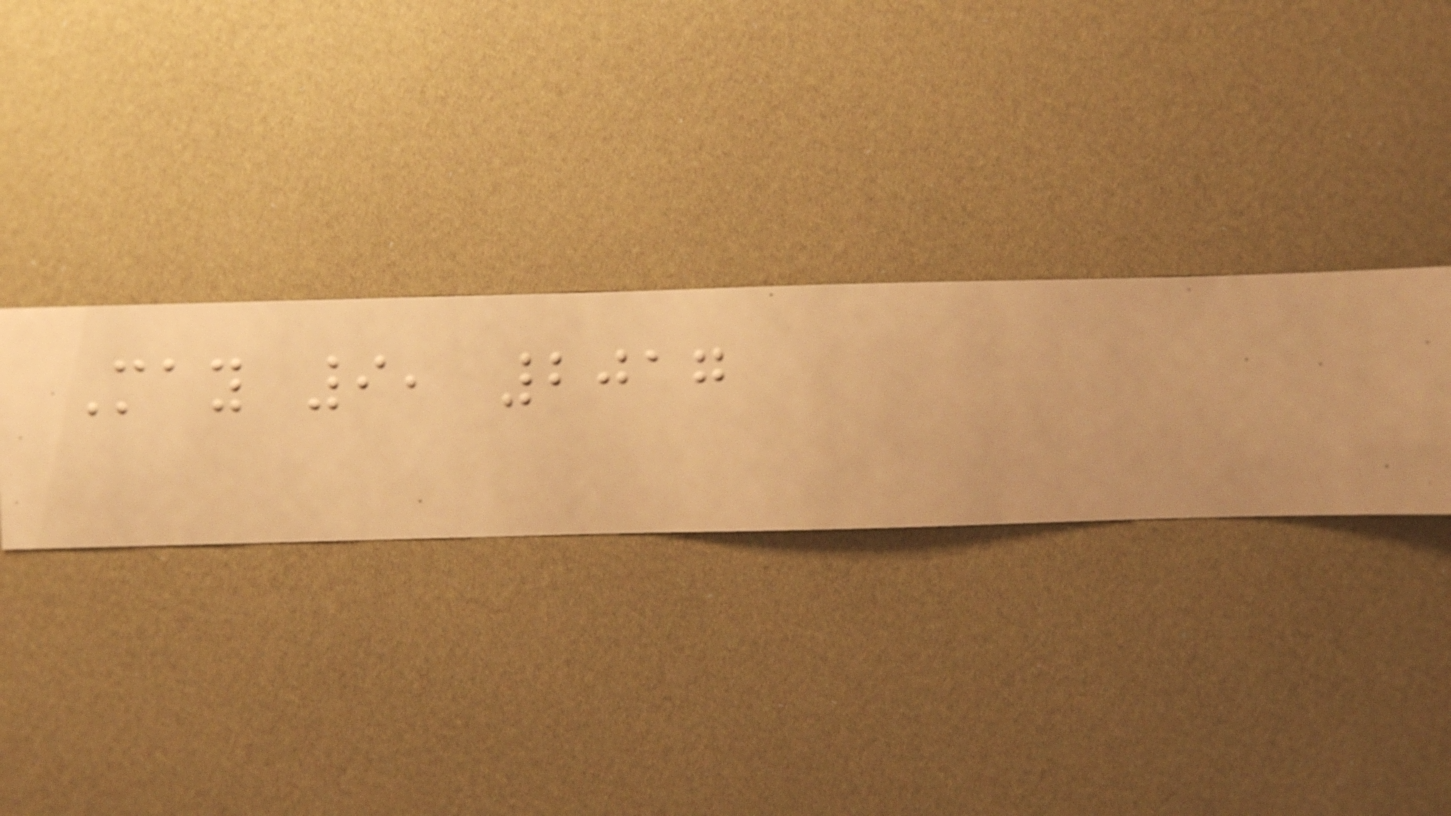May 9, 2017
